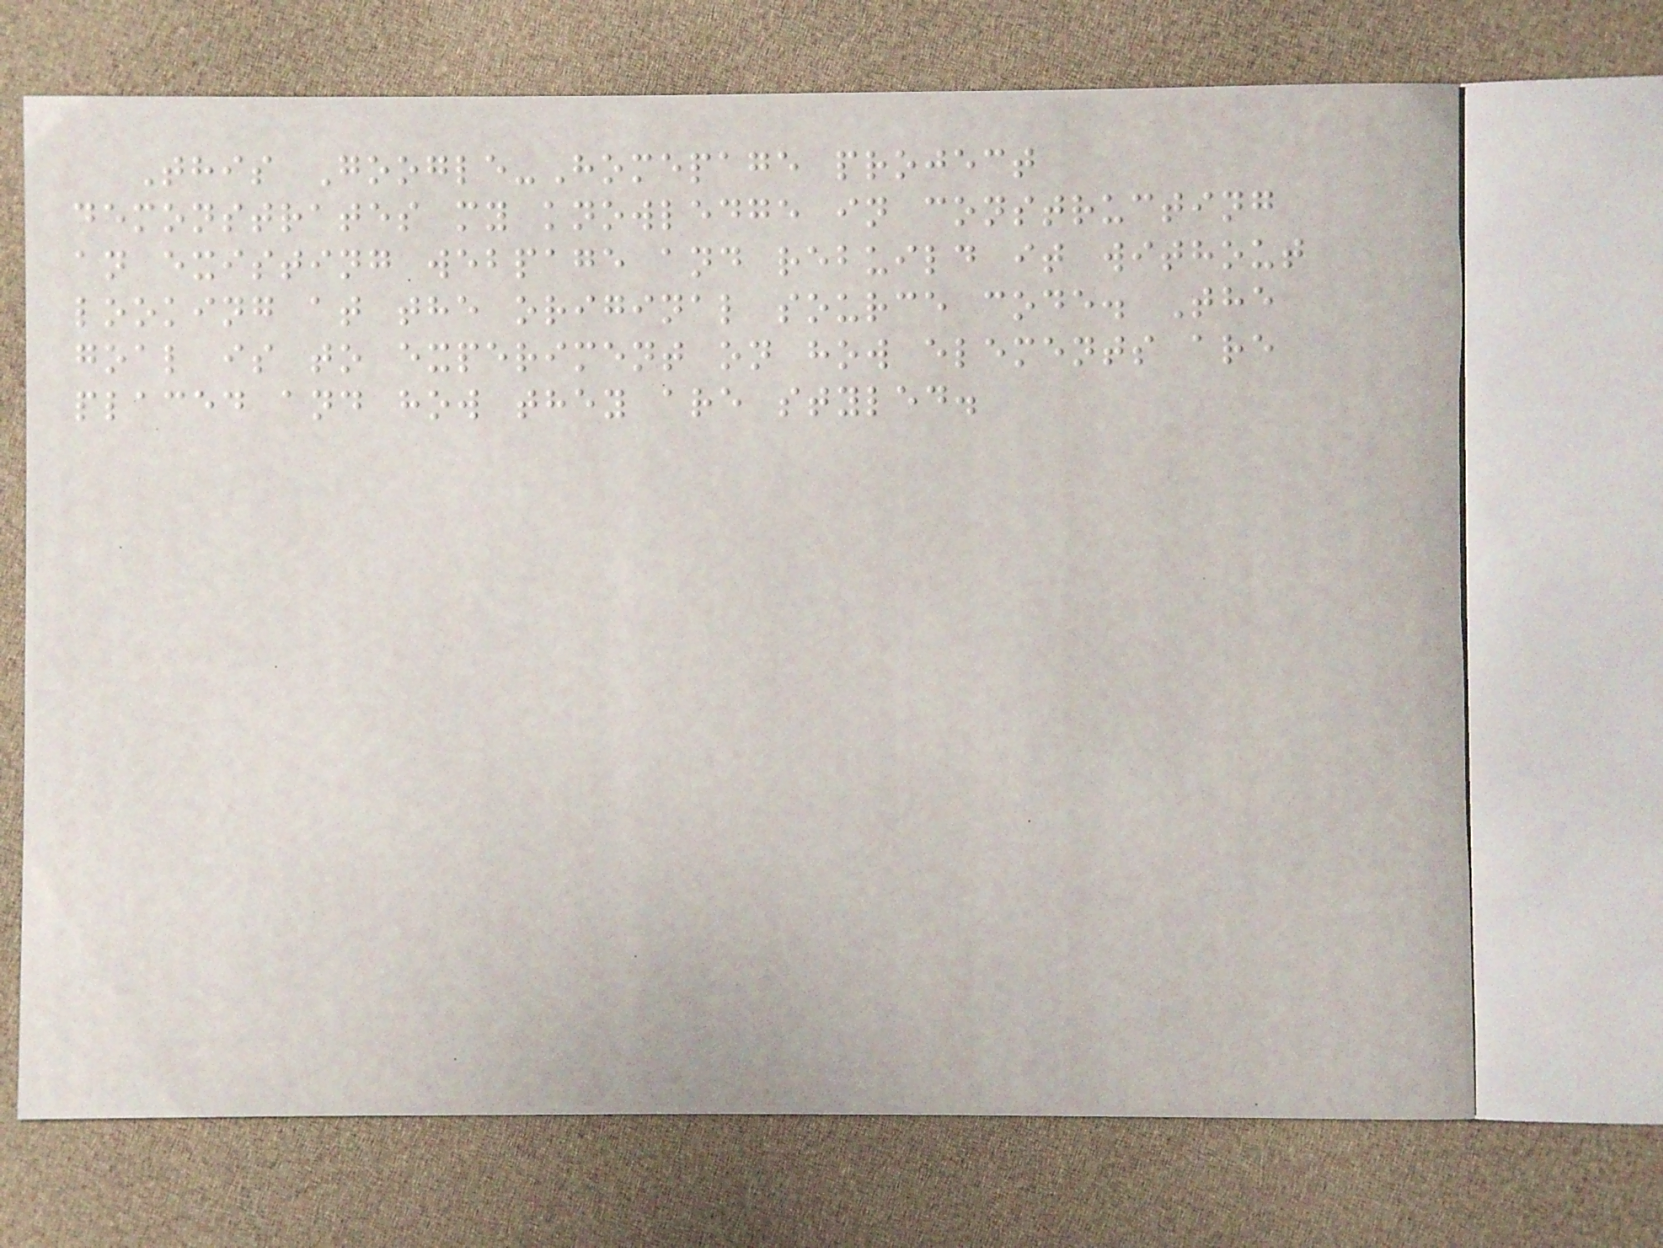This Google-Homepage project
demonstrates my knowledge in constructing
an existing webpage and rebuild it without
looking at the original source code. The
goal is to experiment on how elements are
placed and how they are styled.
